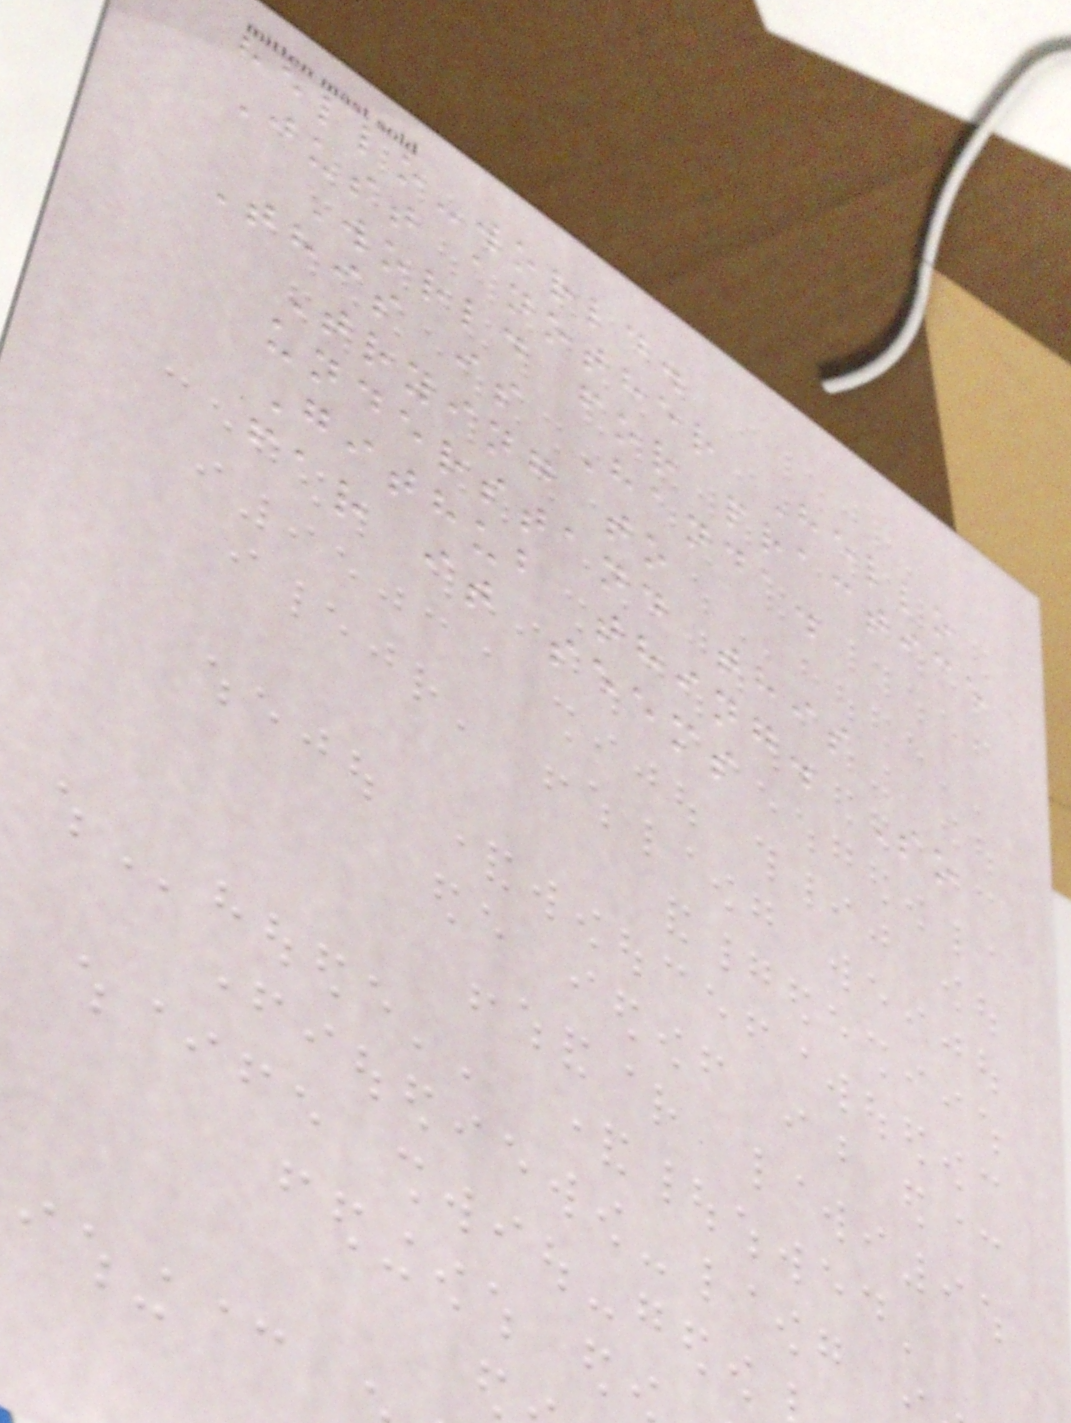hello-world.
Just another Hello
World for practice
This is Handa.
Trying to
understand this
Github thing. So
far it seems
